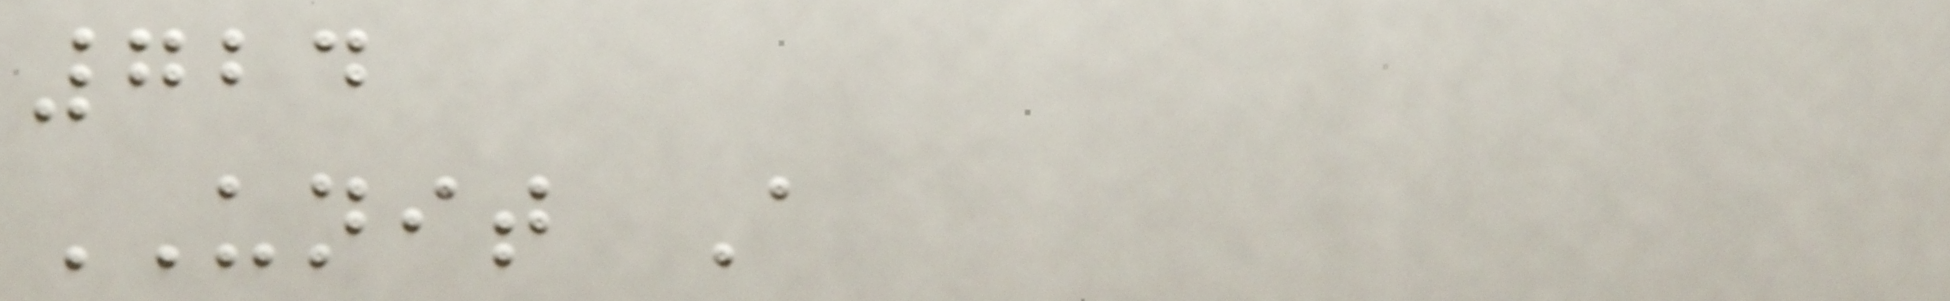724
UNIT A
